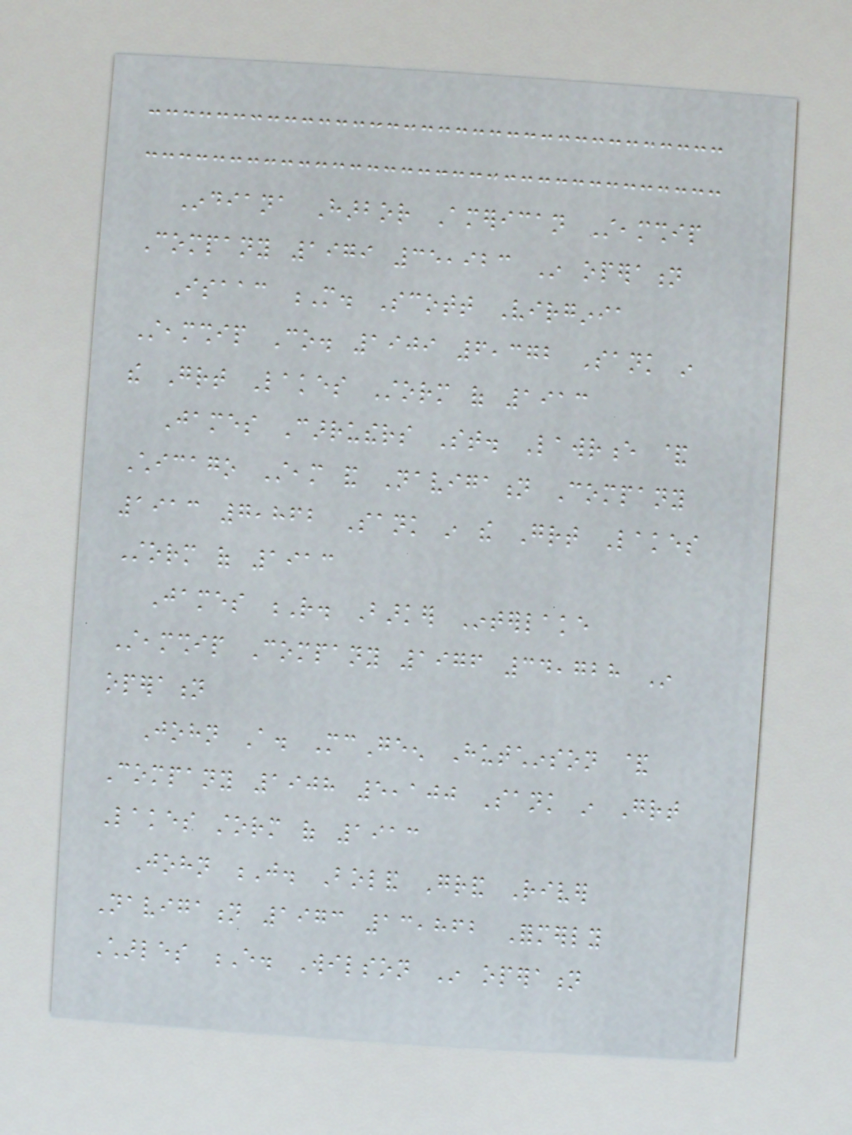Indiana Harbor American Steamship
Company 1979 35,923 In operation
Isaac M. Scott Virginia
Steamship Co. 1909 6,372 Sank in
the Great Lakes Storm of 1913
James Carruthers St. Lawrence &
Chicago Steam and Navigation Company
1913 7,862 Sank in the Great Lakes
Storm of 1913
James R. Barker Interlake
Steamship Company 1976 34,728 In
operation
John A. McGeen Hutchinson &
Company 1908 5,100 Sank in Great
Lakes storm of 1913
John J. Boland Grand River
Navigation 1973 13,862 Formerly
Charles E. Wilson In operation
